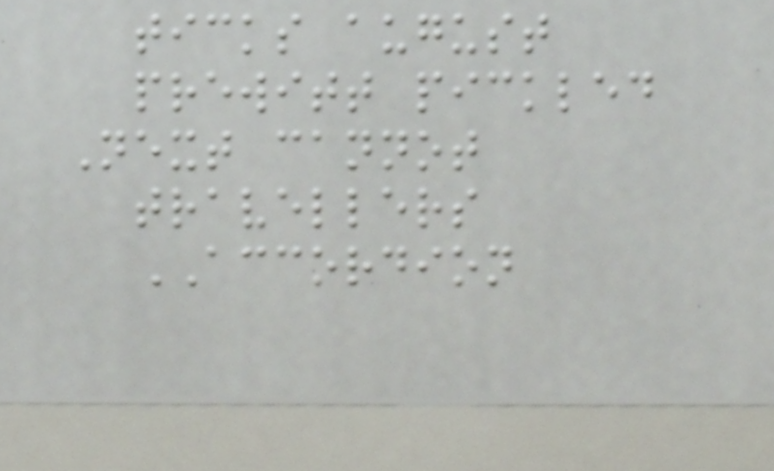ticks august
prewitt pickled
Next cannot
travellers
ACCORDION
